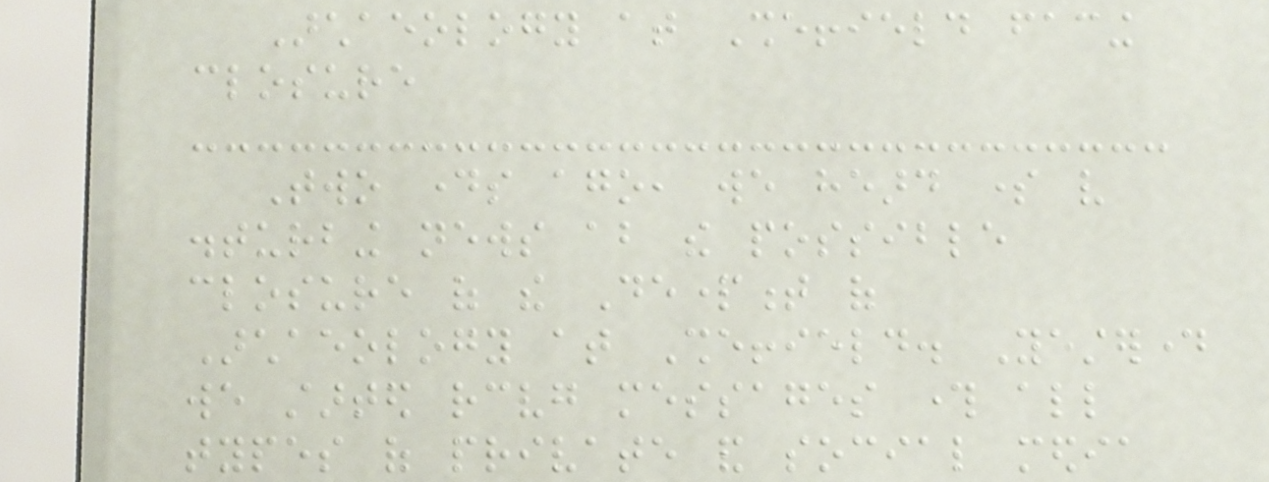Archaeology at Sheffield facing
closure
Two days ago, we heard some very
disturbing news about the possible
closure of the Department of
Archaeology at Sheffield. Yesterday
we started receiving messages through all
types of private and social media
